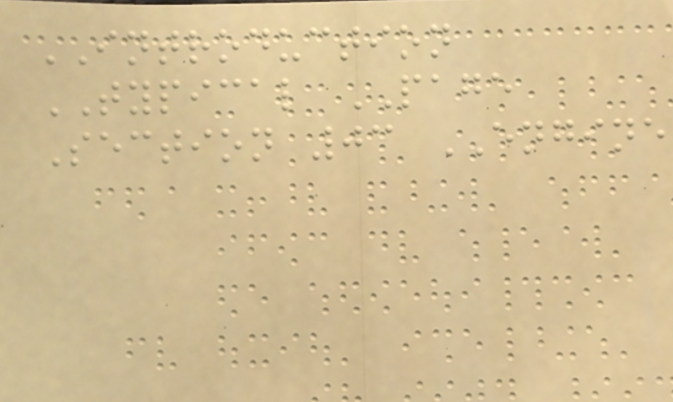INTRODUCTION
TYPICAL PAGE
Section 03 ENGINE
